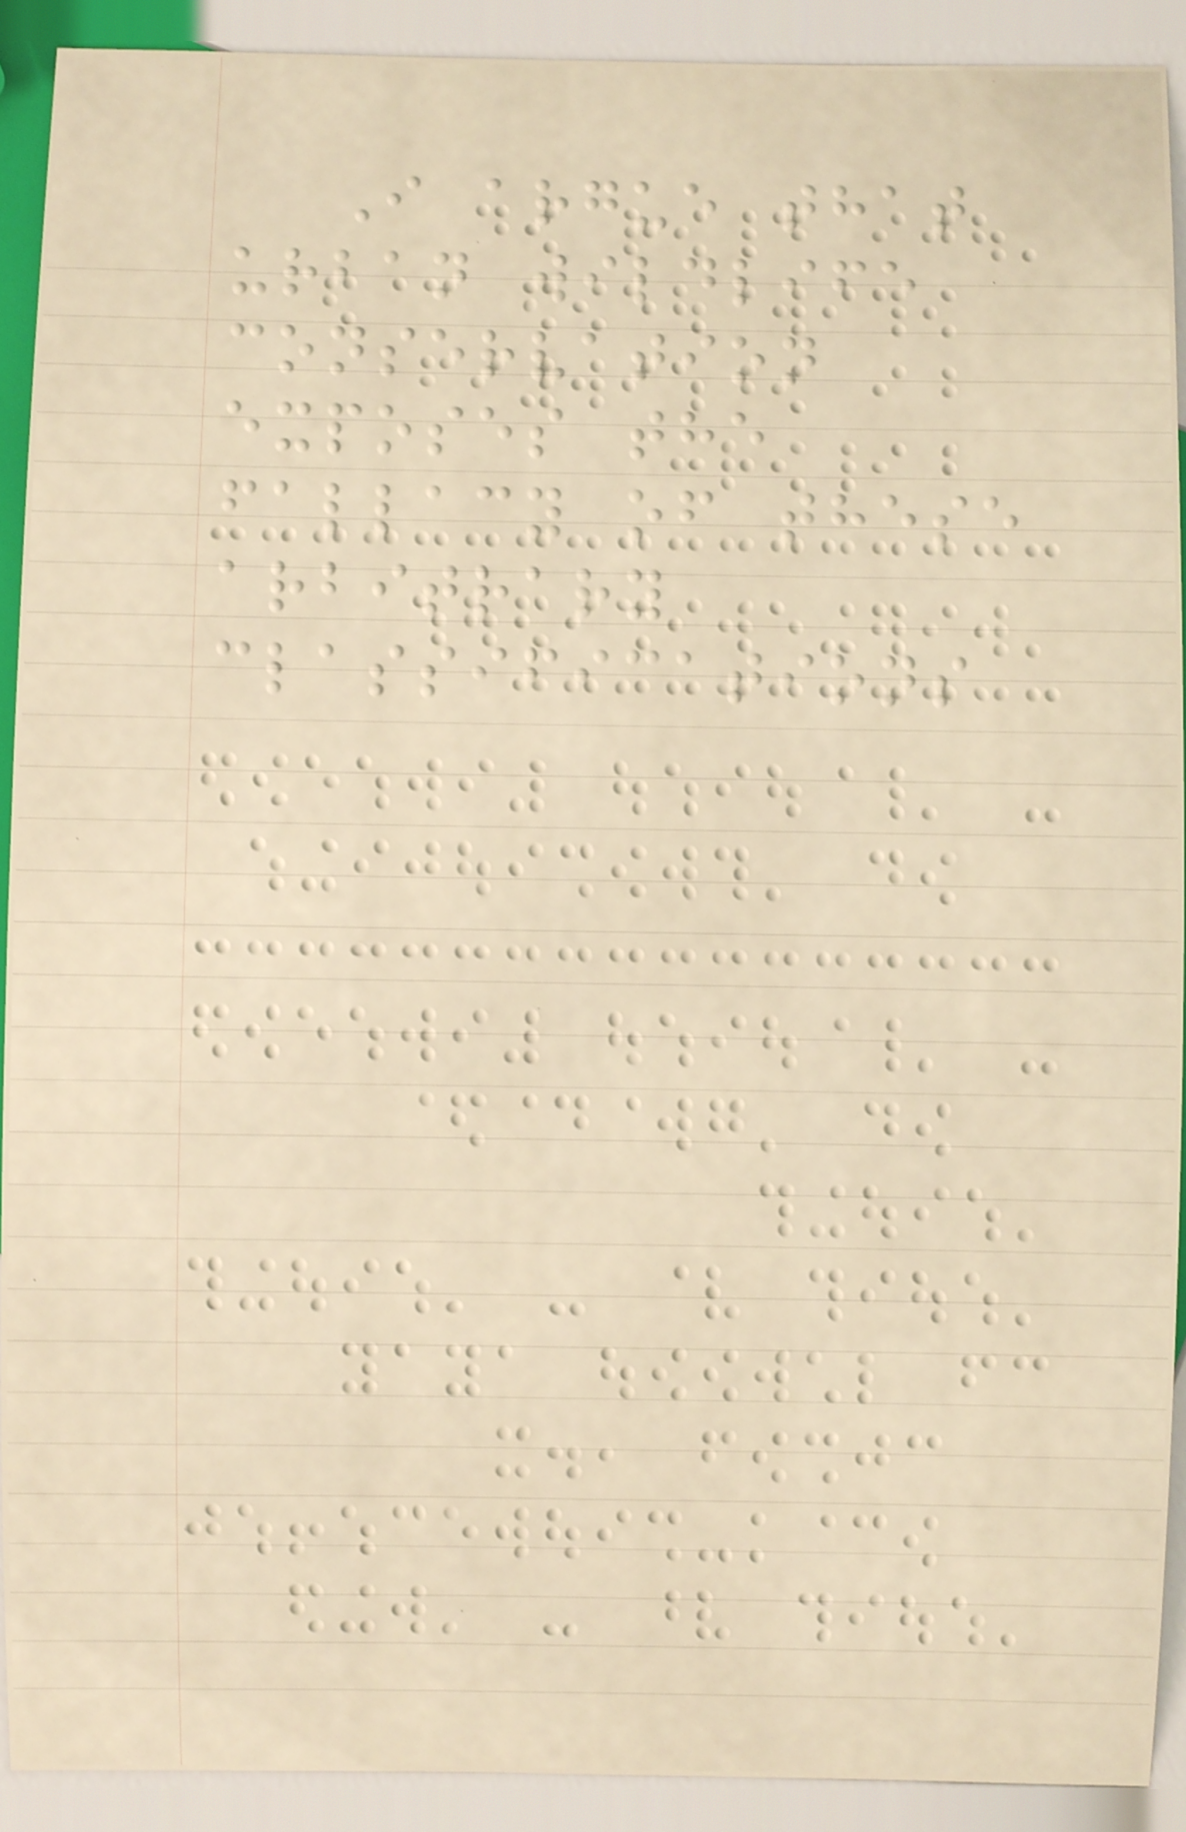I argue that
urban wildlife
conservation
exposes the
fallacy of these
arbitrary
classifications
